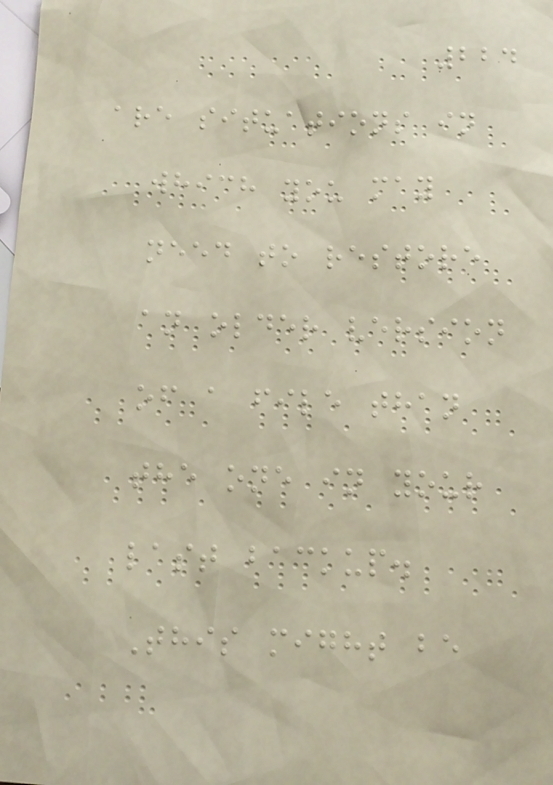224
are situations in
which you may
need to restore
an older version
of a file than
the one in your
last backup.
This might be
